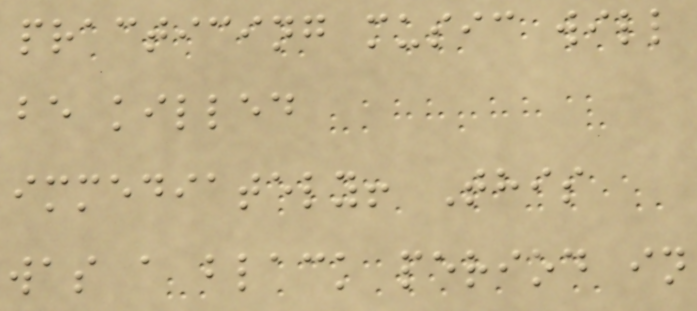practicing music will
be killed
immediately! This
was a black period in
